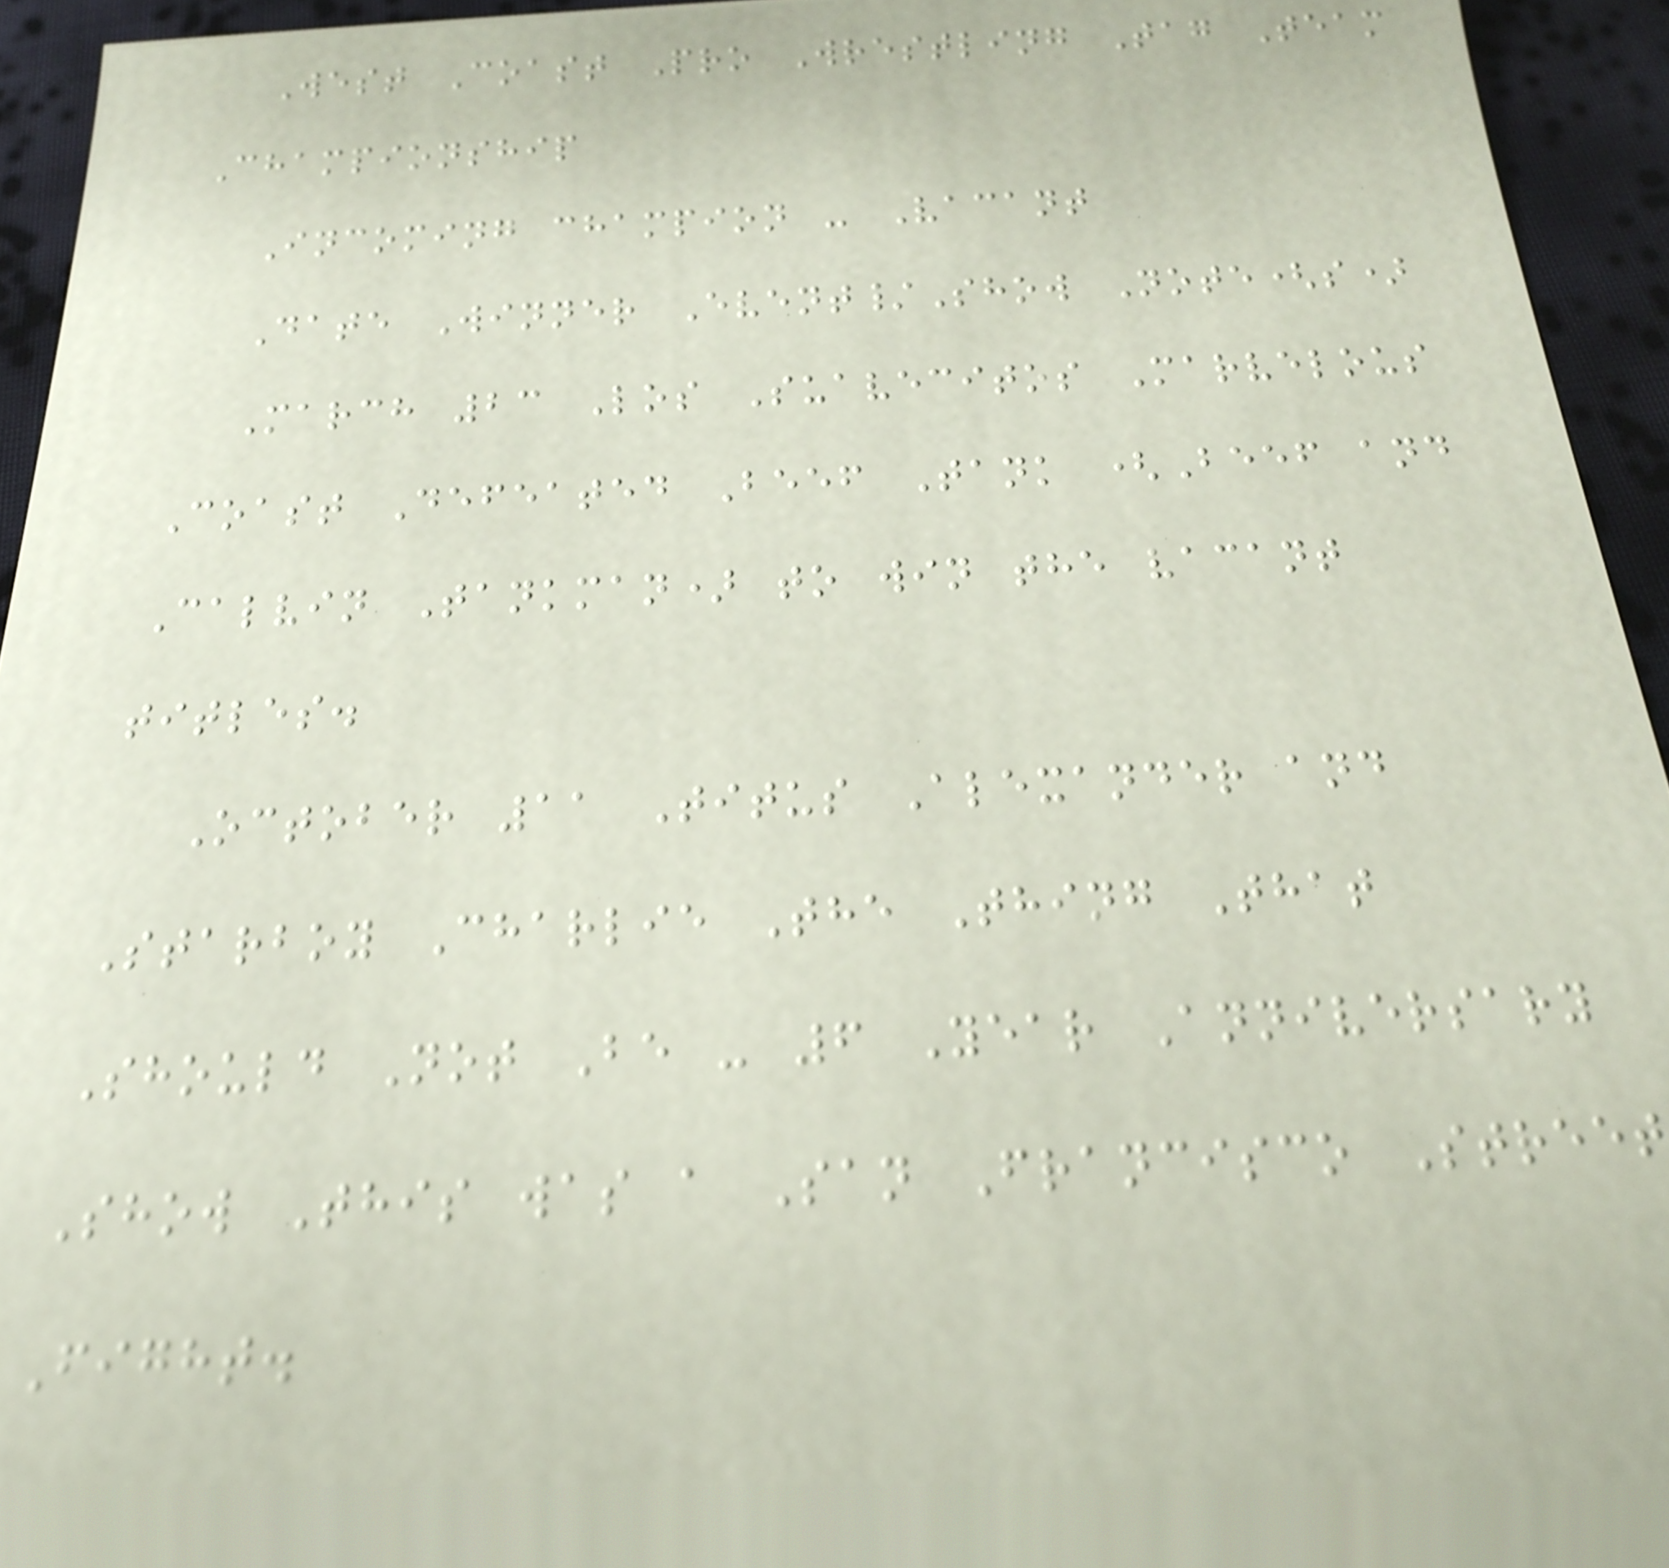West Coast Pro Wrestling Tag Team
Championship
Incoming champion - Vacant
Date Winner Event/Show Note(s)
March 23 Los Suavecitos Marvelous
Coast Defeated Beef Tank (Beef and
Calvin Tankman) to win the vacant
titles.
October 11 Titus Alexander and
Starboy Charlie The Thing That
Should Not Be - 6 Year Anniversary
Show This was a San Francisco Street
Fight.
